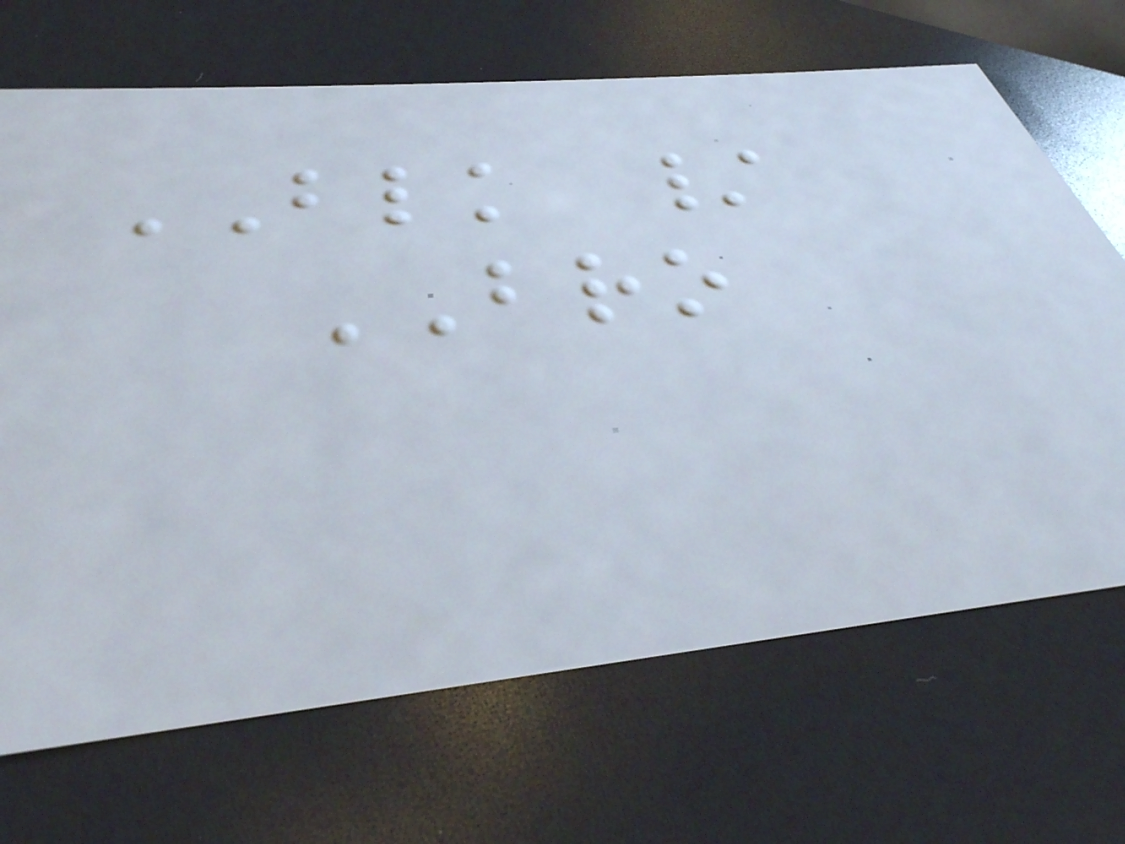BLK /
BRO
